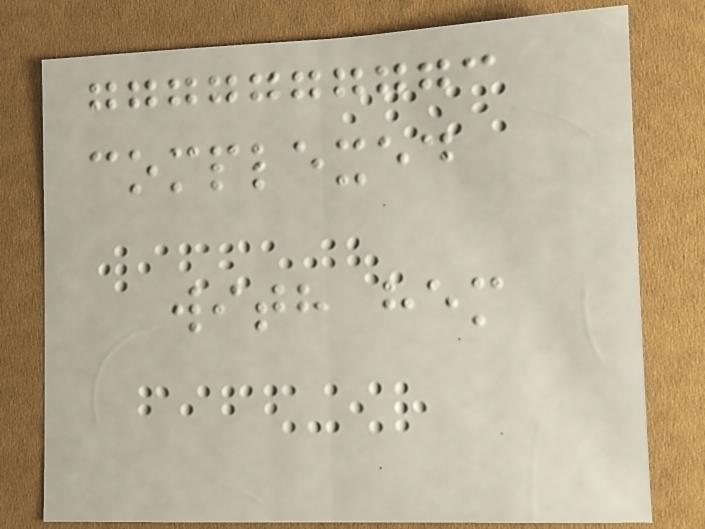complexed
with hem
